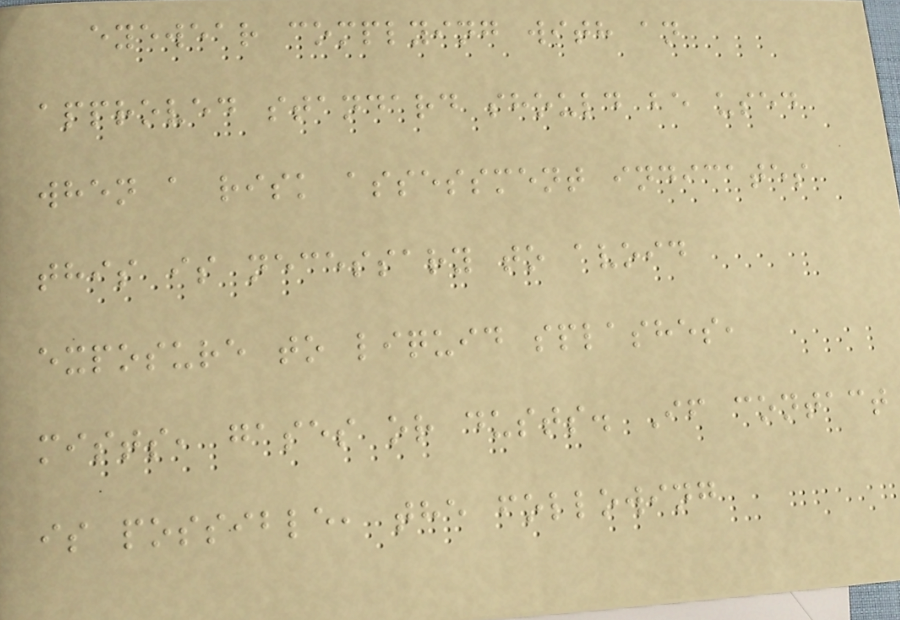eyewear complying with an
approved standard should be used
when a risk assessment indicates
this is necessary to avoid
exposure to liquid splashes,
mists, gases or dusts. If contact
is possible, the following
